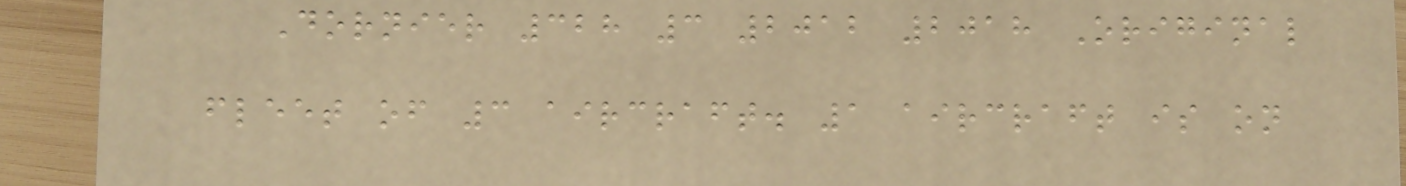Dornier 328 3 2012 2018 Original
fleet of 3 aircraft. 1 aircraft is on
